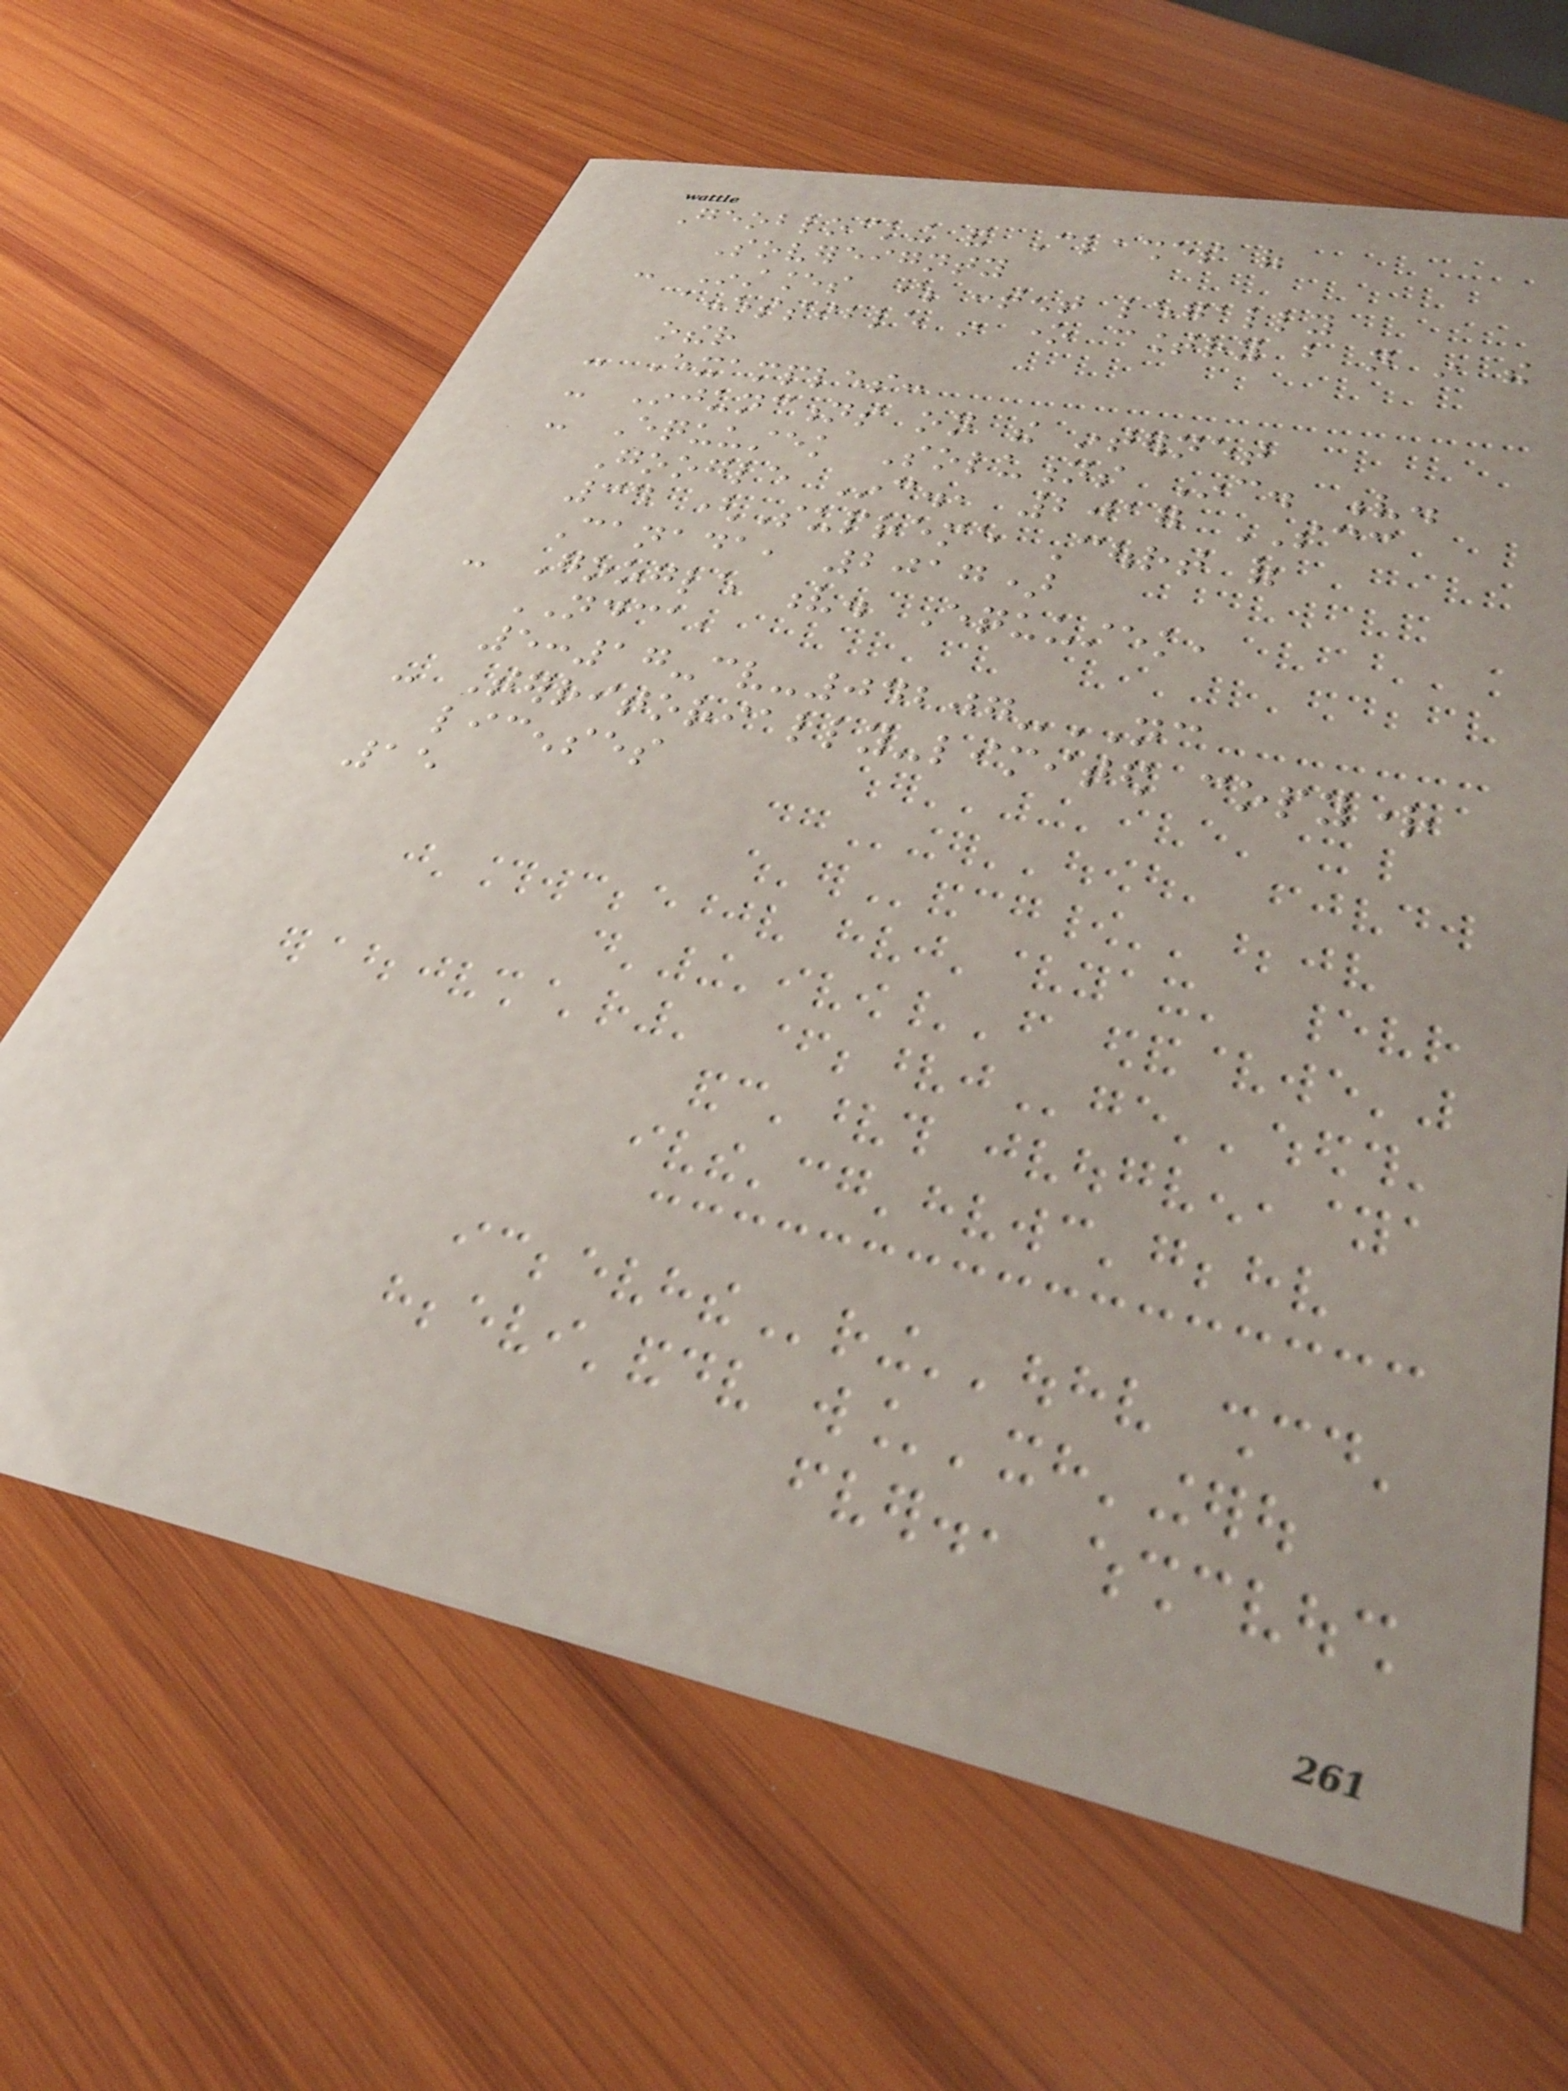Geoblocking and Clashes of
Sovereignty
- Instances where content legally
accessible in one country but not in the
other
- Examples:
- Injunctions on the internet
- Equustek Solutions Inc. v.
Google Inc., 2017 SCC
34 (Supreme Court of
Canada, 2017)
- Google v. Equustek,
NDCA,
5:17-cv-04207-NC
- Territorially-limited copyright
licenses
15
